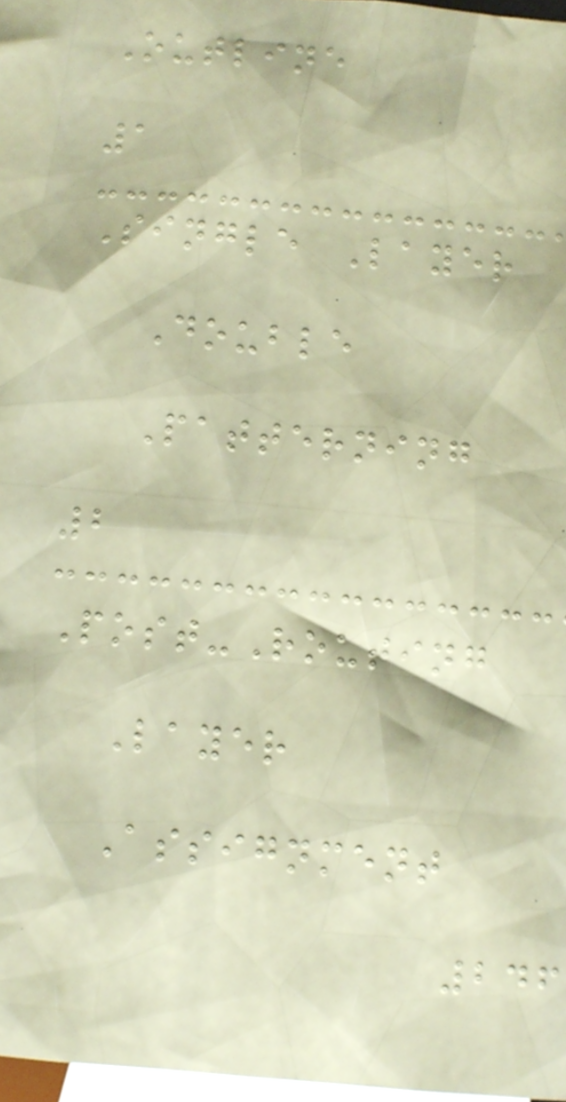Outline
1
Single Layer
Double
Patterning
2
Post-Routing
Layer
Assignment
246
